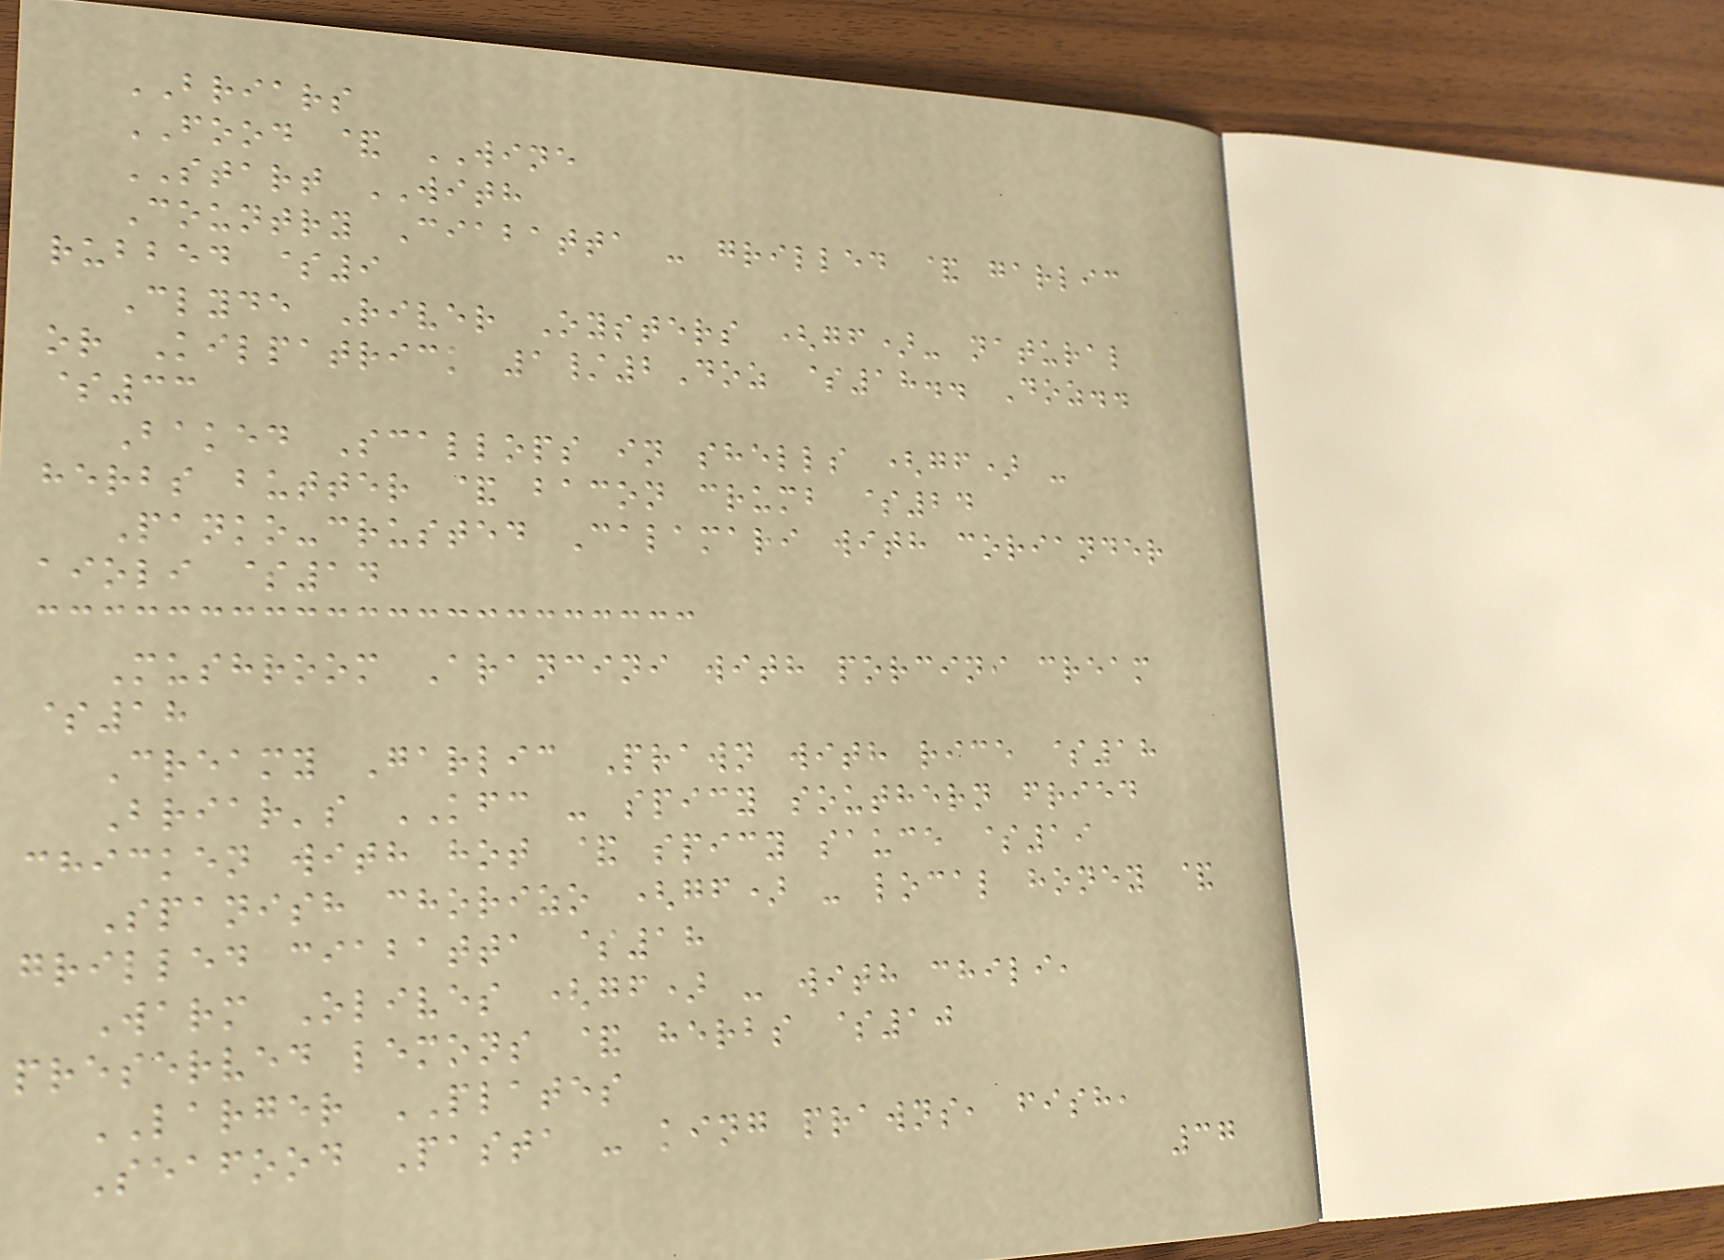BRIARS
FOOD & WINE
START WITH
Country Ciabatta - grilled & garlic
rubbed $9
Clyde River Oysters (gf)- natural
or Kilpatrick 1/2Doz $18.. Doz..
$33
Baked Scallops in shells (gf) -
herbs butter & bacon crumb $24
Panko-crusted Calamari with coriander
aioli $14
Mushroom Arancini with porcini cream
$18
Creamy Garlic Prawn with rice $18
Briar's KFC - spicy southern fried
chicken with hot & spicy sauce $19
Spanish chorizo (gf) - local honey &
grilled ciabatta $18
Warm Olives (gf) - with chili,
preserved lemons & herbs $10
LARGER PLATES
Seafood Pasta - king prawns, fish,
37
